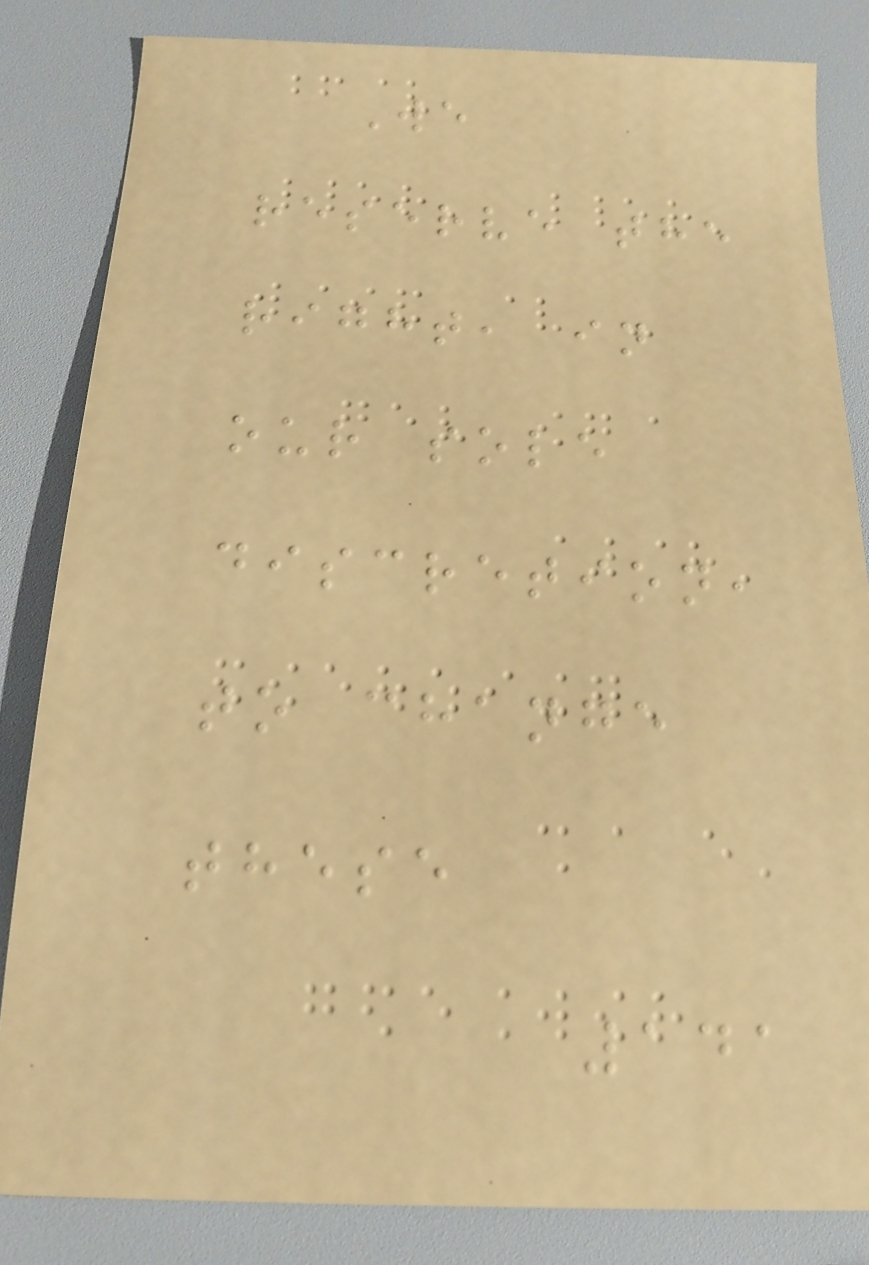We
reserve the
right, in
our sole
discretion,
to change
these
141
